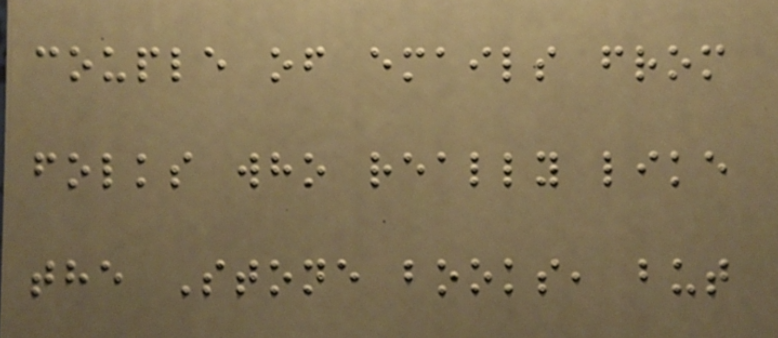couple of emails from
folks who really like
the Stone books, but
